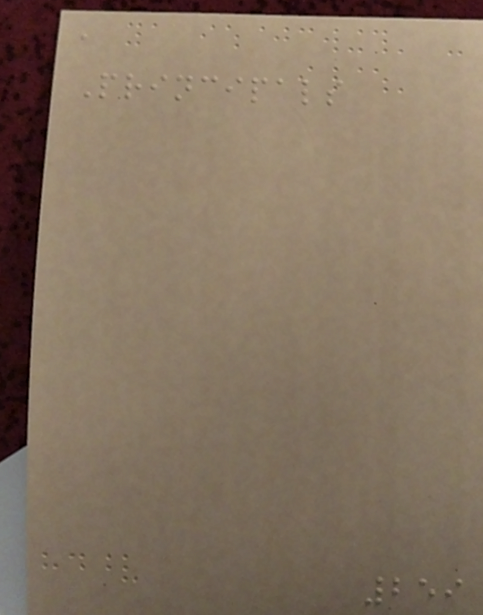a
Principals
259
